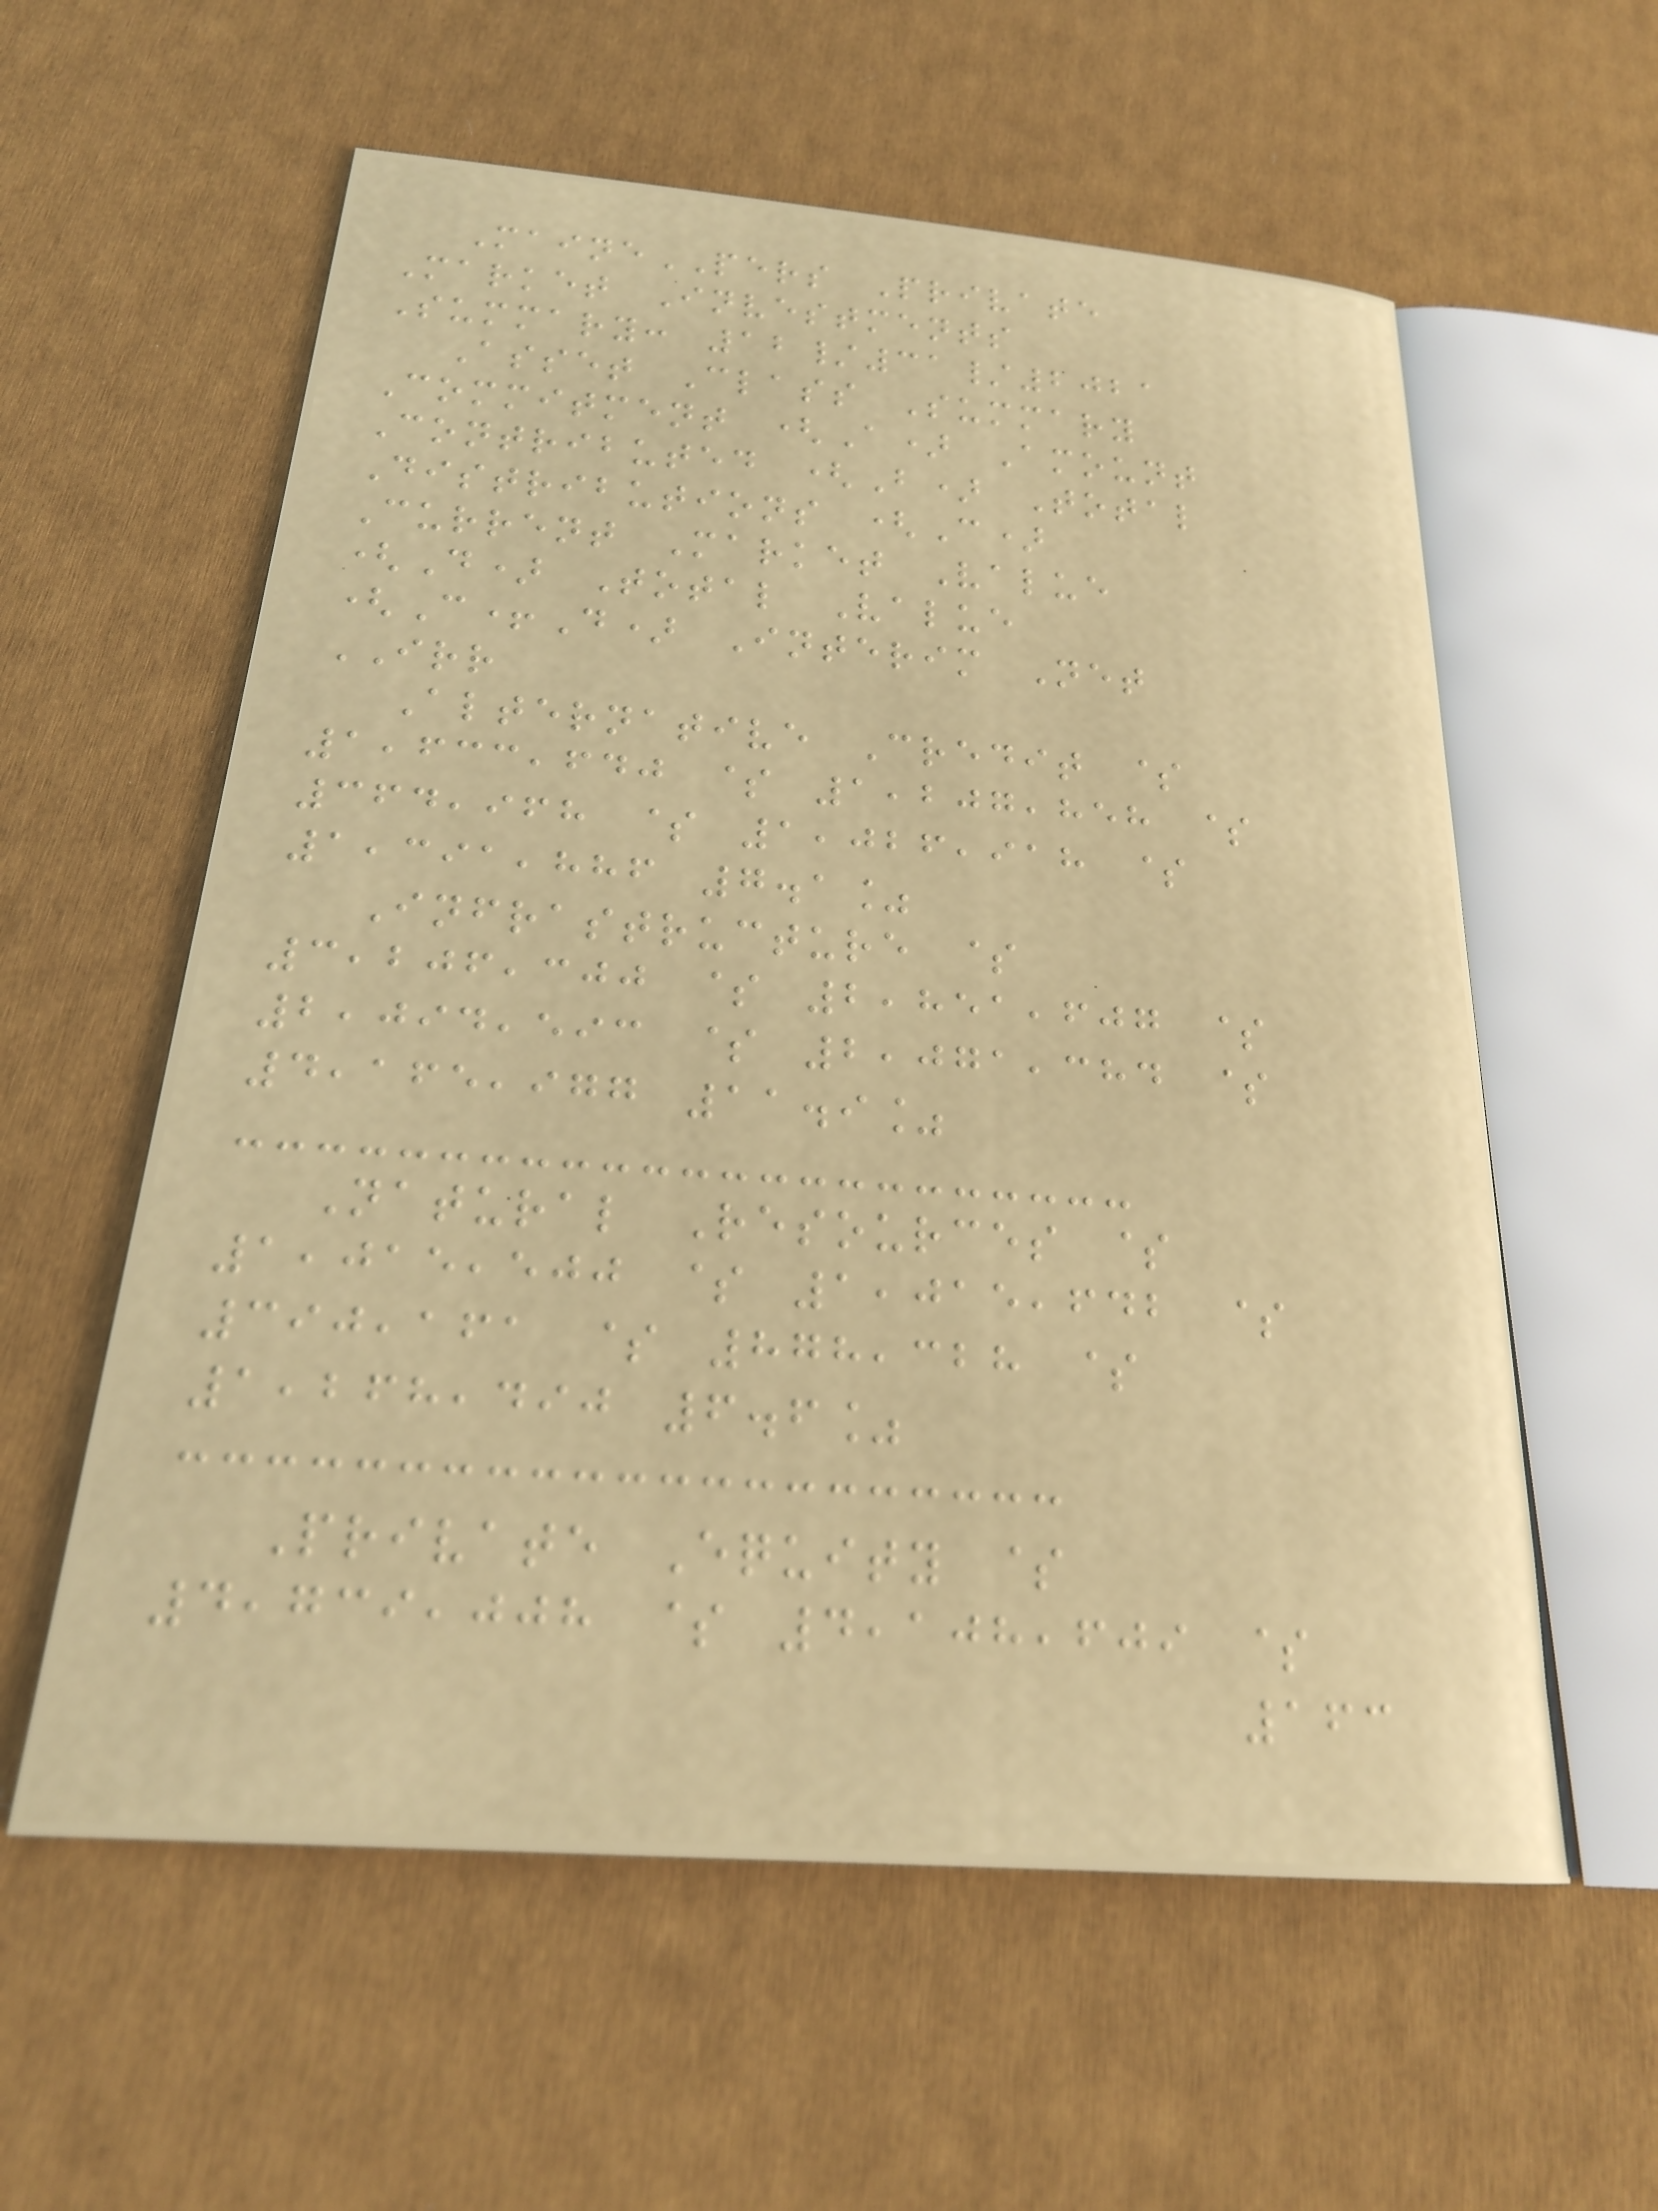MainePERS Private
Market Investments
Summary: 12/31/2021
Asset Class Summary
Commitment (A) Amount
Contributed (B) Total
Distributions (C)
Current Market Value
(D) Total Value
(C+D) Interim Net
IRR
Alternative Credit $
1,633,640 $ 1,207,858 $
364,968 $ 1,026,918 $
1,391,886 7.1%
Infrastructure $
3,206,300 $ 2,851,607 $
2,094,593 $ 2,071,384 $
4,165,977 11.9%
Natural Resources $
1,015,500 $ 1,015,642 $
390,161 $ 878,328 $
1,268,490 6.6%
Private Equity $
4,739,008 $ 4,108,609 $
163
